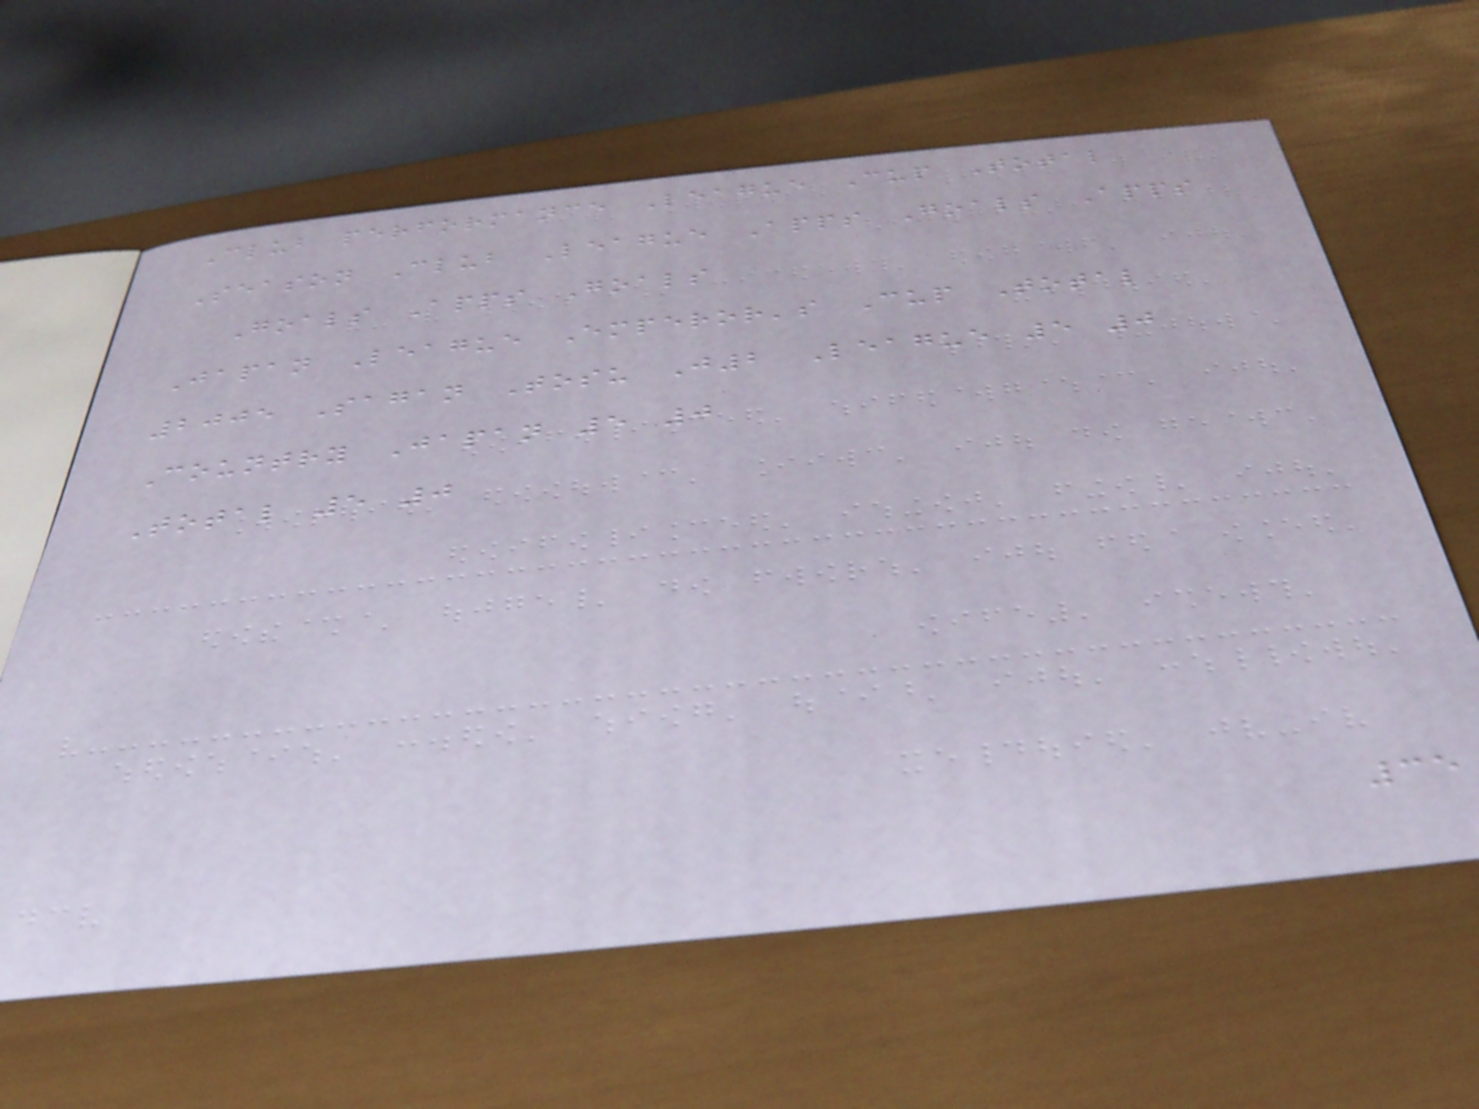Club performance League Cup Total
Season Club League Apps Goals Apps
Goals Apps Goals
Japan League Emperor's Cup Total
2005 Sagan Tosu J2 League 5 0
Country Japan 5 0
Total 5 0
35
